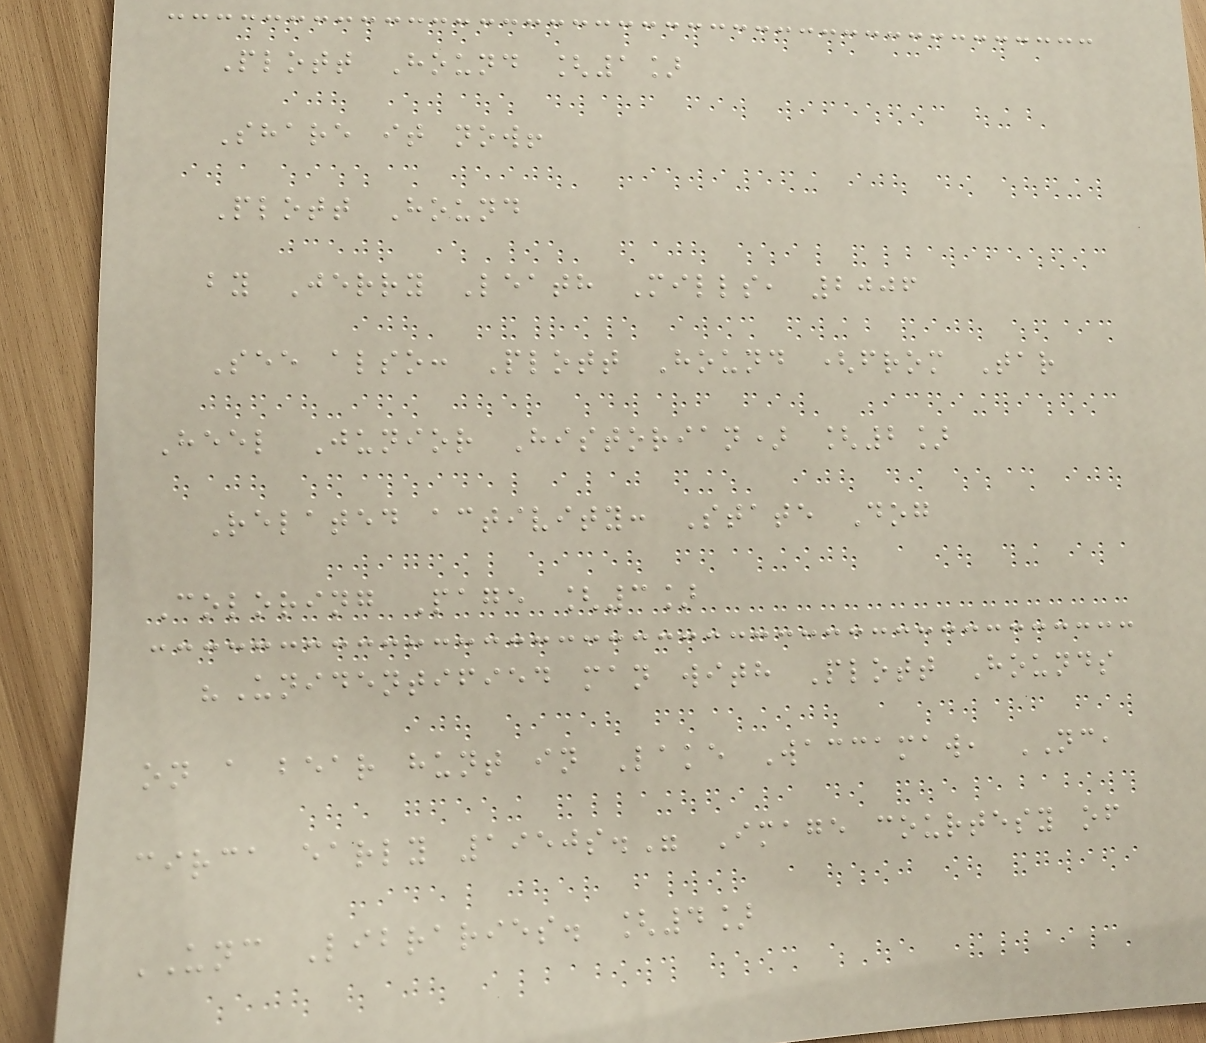Plott Hound [1]
Share it now!
Plott Hound
by Jerry Leath Mills, 2006
See also: Plott Hound (from Tar
Heel Junior Historian) [2]
Related activity: State Dog
Coloring Page [3]
"Unidentified man with Plott Hounds
on a bear hunt in Lake Waccamaw, NC,
circa early 1950s." Image courtesy of
UNC Libraries. [4]
